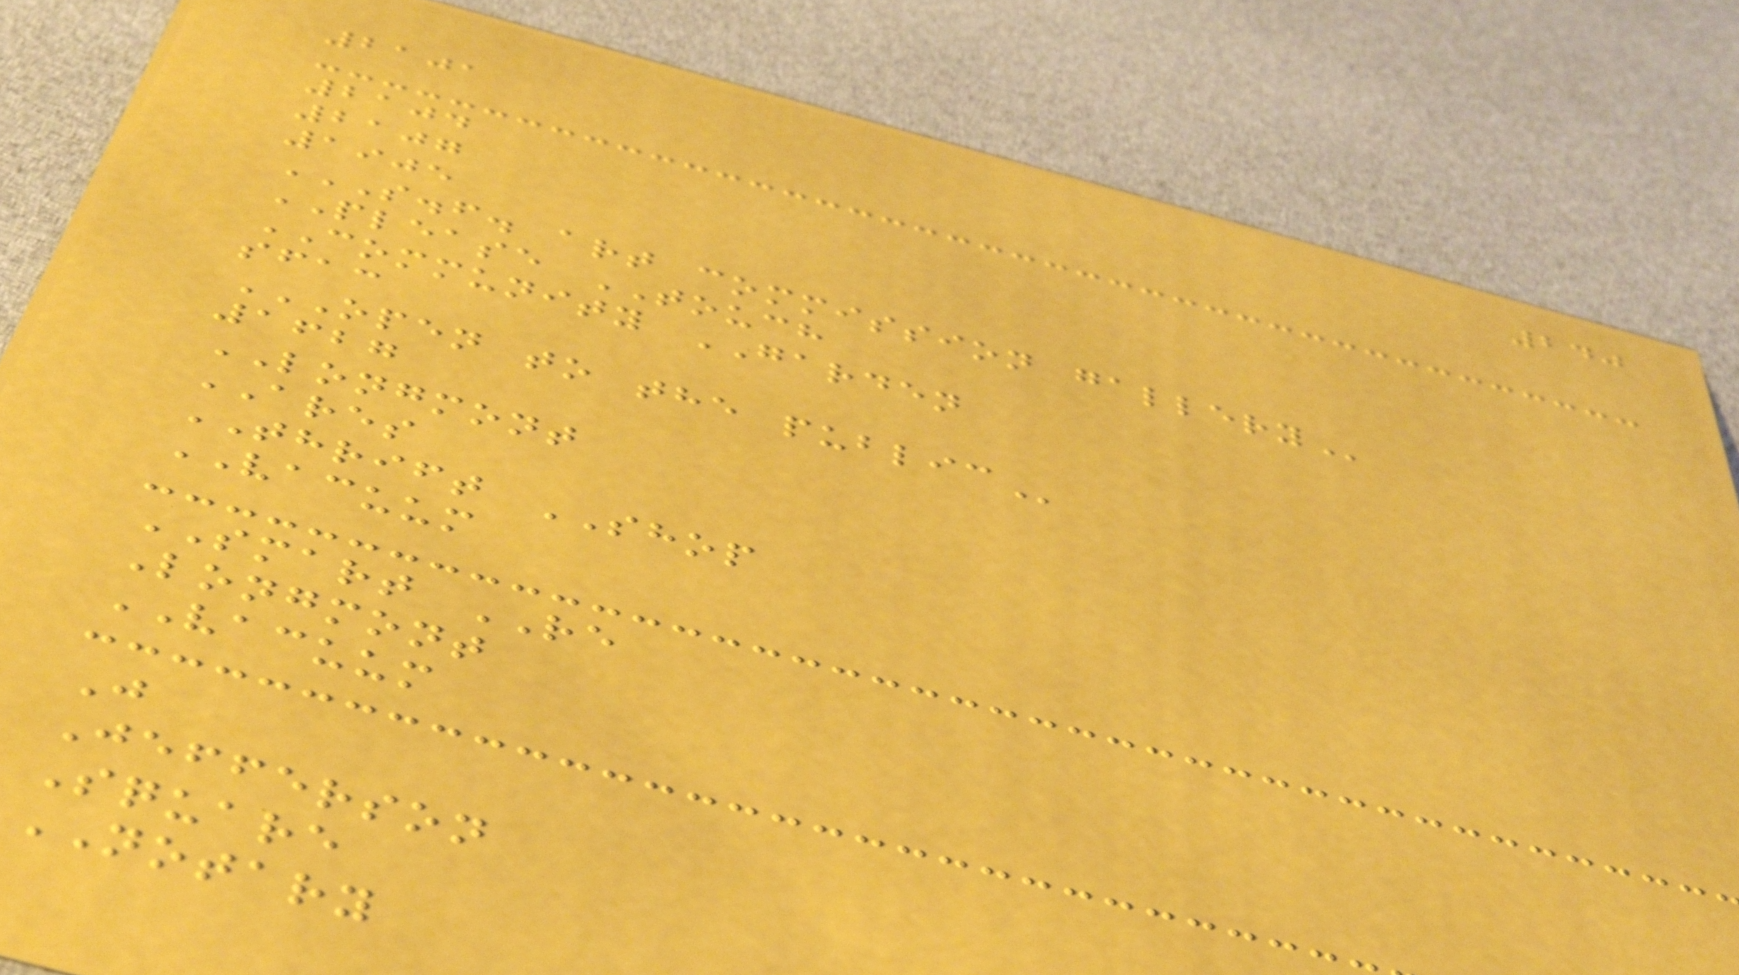240
2101
2104
2107
1905
S.F. ART COMMISSION GALLERY
PLEASE TOUCH
COMMUNITY GARDEN
sfac
OPEN TO THE PUBLIC
1627
LONGMONT
ARES
THRIFT SHOP
VACUUM
SMART RE
Longmont
VACUUM
J
Jefferson
Square
NOTARY
